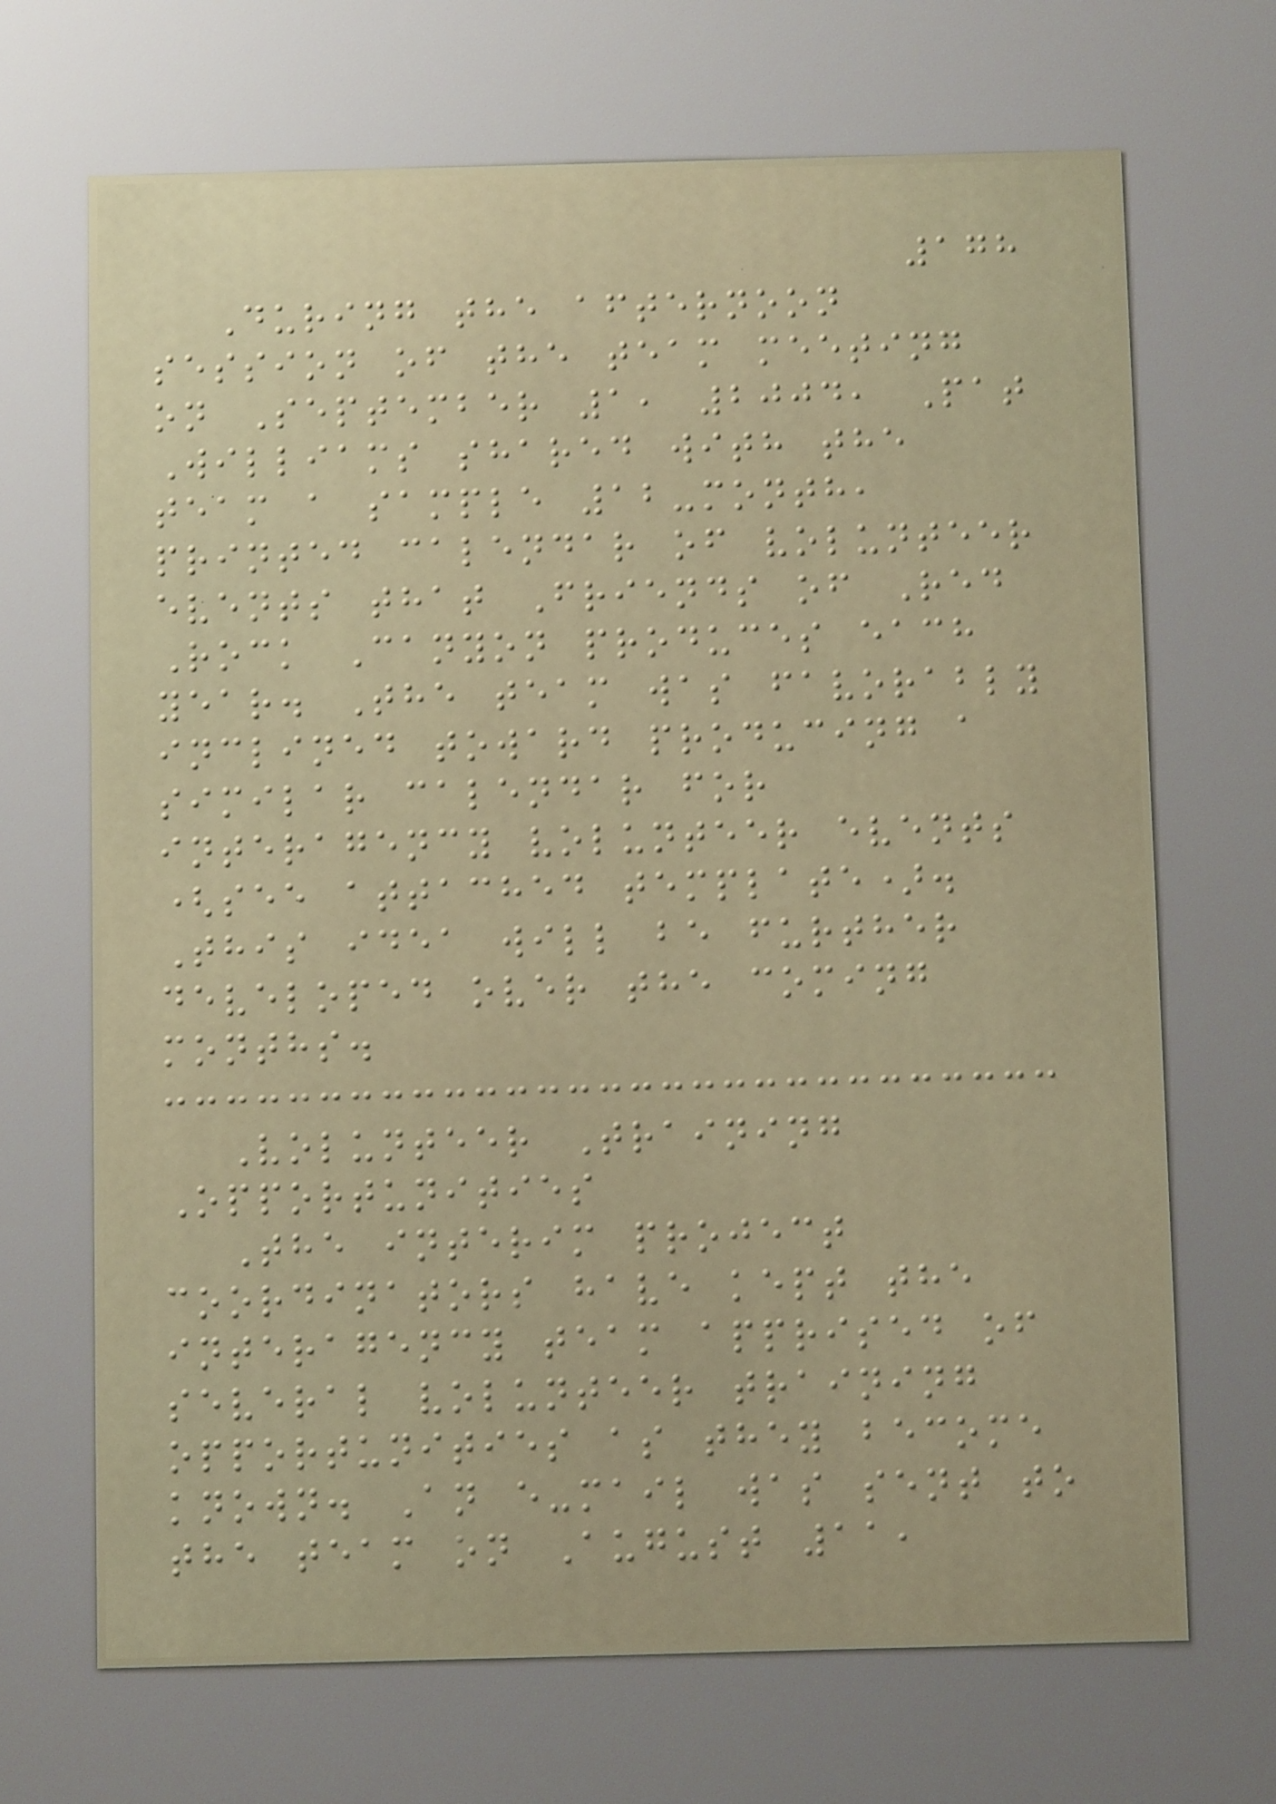178
During the afternoon
session of the team meeting
on September 1, 2004, Pat
Williams shared with the
team a sample 12-month,
printed calendar of volunteer
events that Friends of Red
Rock Canyon produces each
year. The team was favorably
inclined toward producing a
similar calendar for
interagency volunteer events
(see attached template).
This idea will be further
developed over the coming
months.
Volunteer Training
Opportunities
The interim project
coordinators have kept the
interagency team apprised of
several volunteer training
opportunities as they become
known. An e-mail was sent to
the team on August 11,
